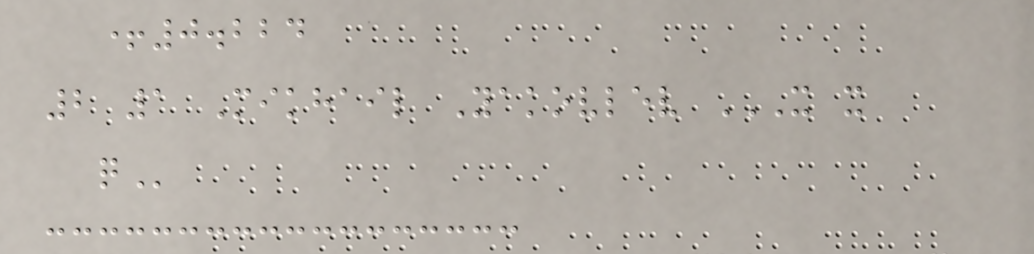+0.224
2 1 Mikhail Yakovlev X X
Q
